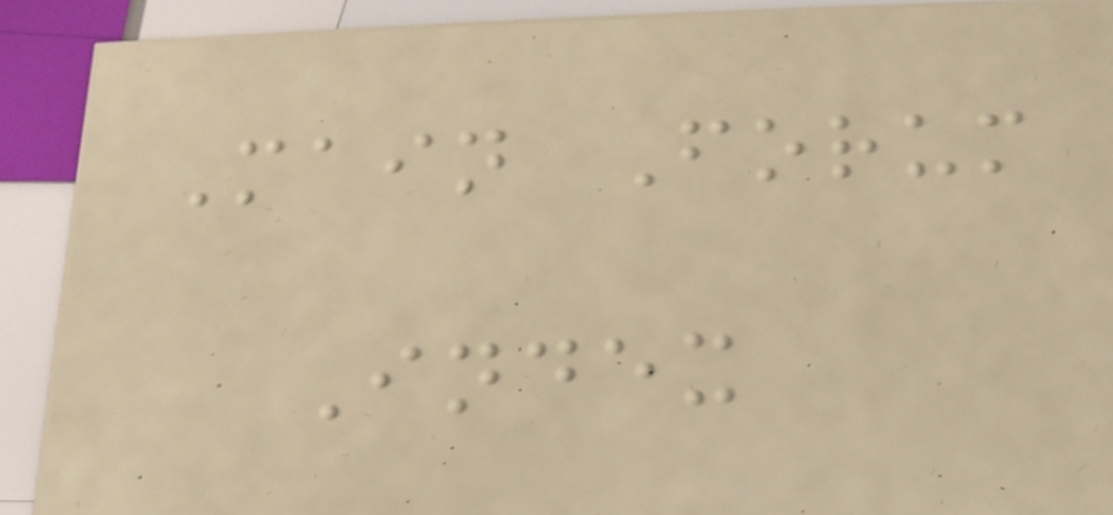Main Forum
Index
